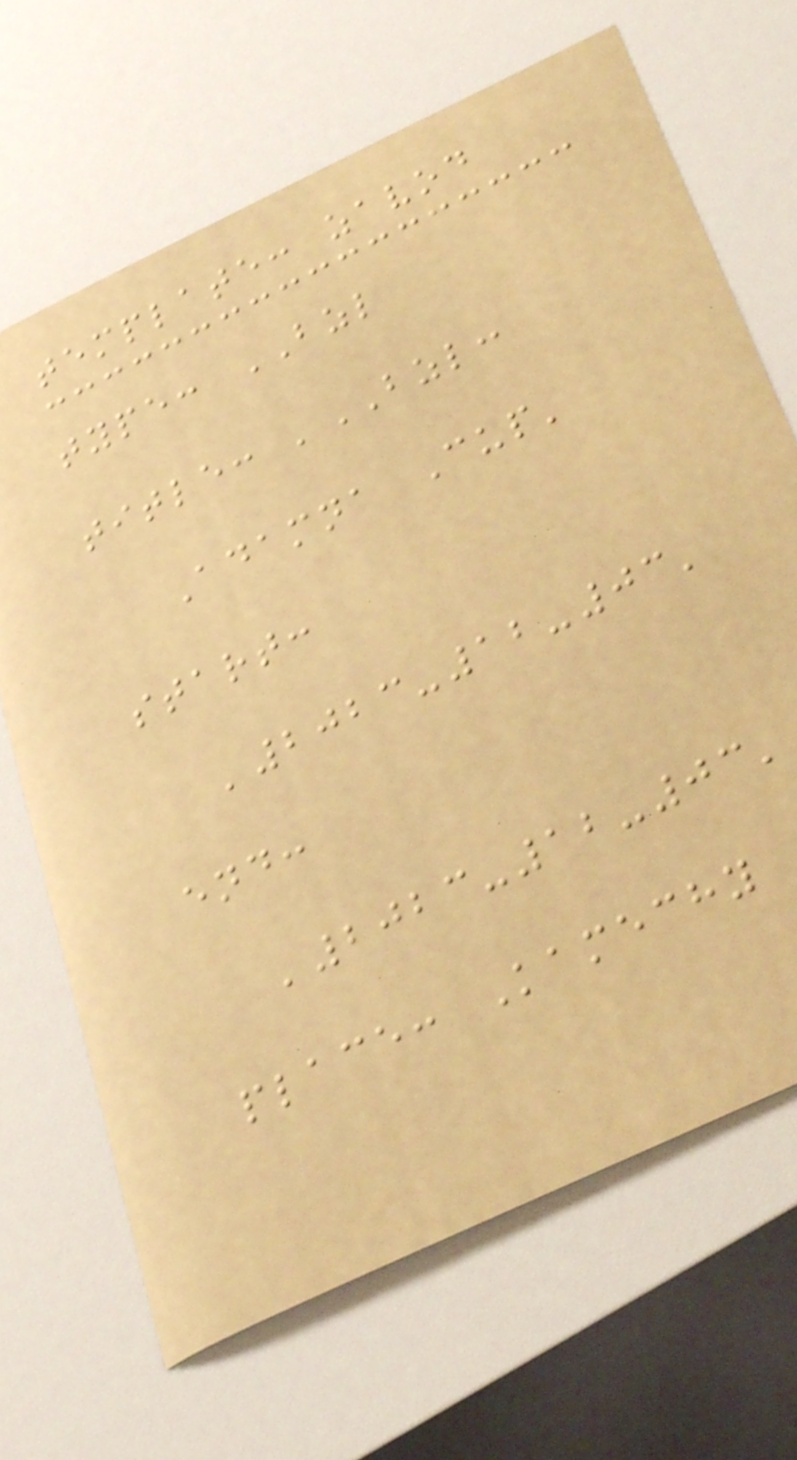template: zavod
type: BZL
title: 'BZL:
Adamna Cup'
start:
'2023-12-03'
end:
'2023-12-03'
place: Kamechy
